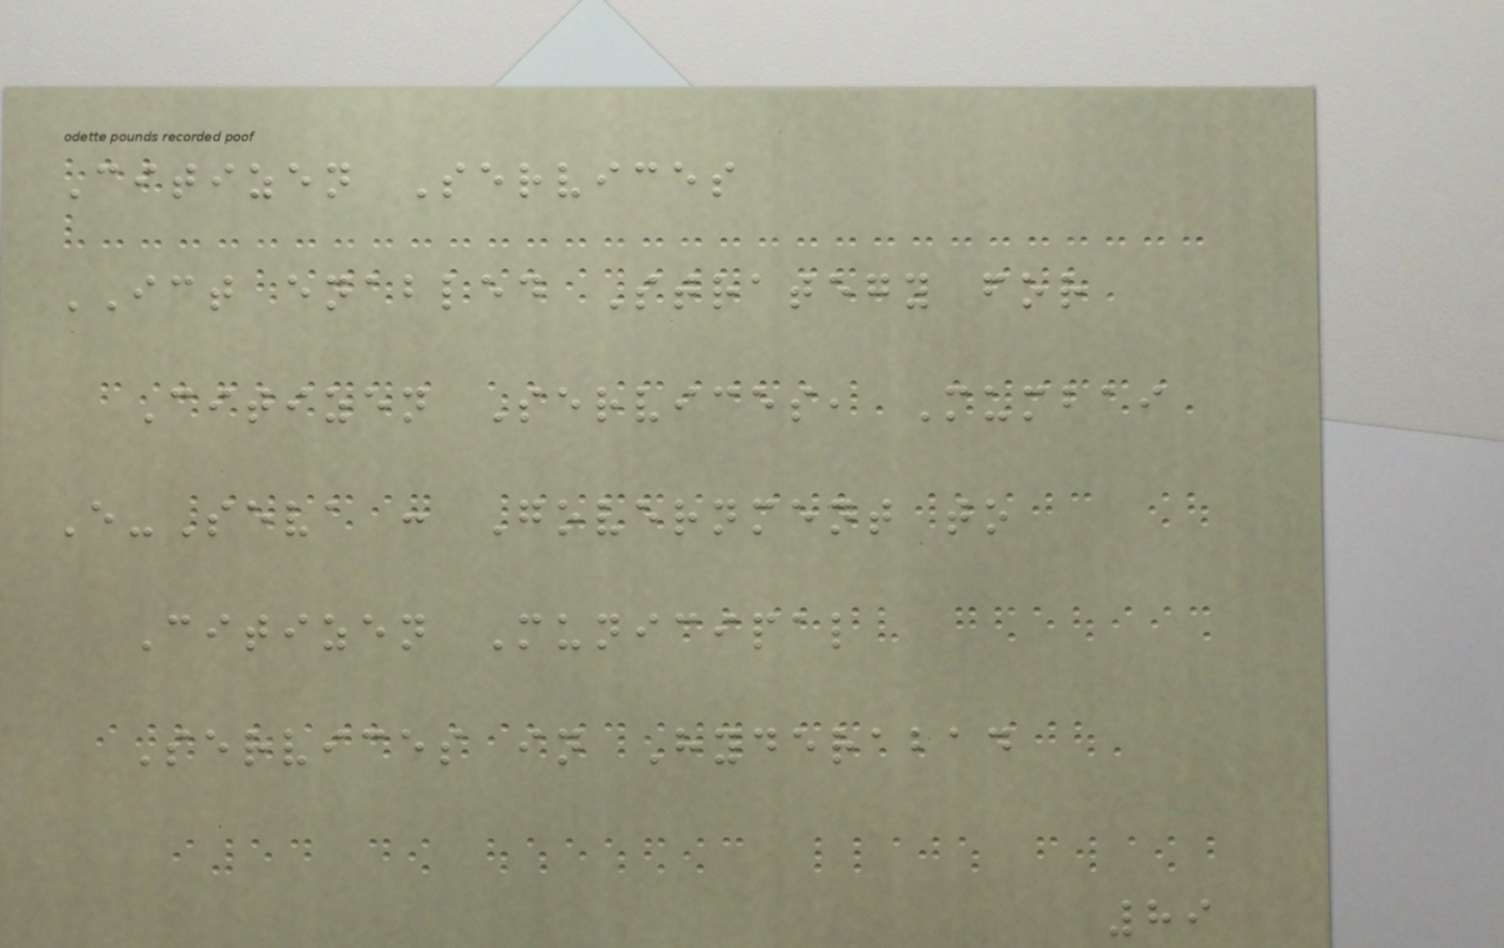Citizen Services
ICT enabled Strategy for
Citizen Services, Mumbai
E-Seva : Government to
Citizen Municipal
Services in Hyderabad
89
